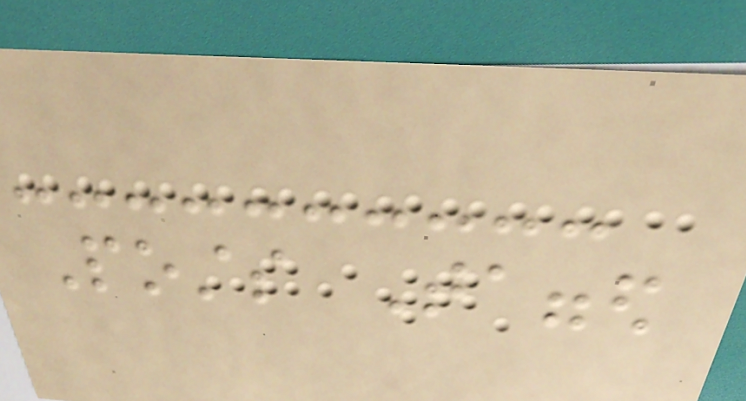Posts Tagged
